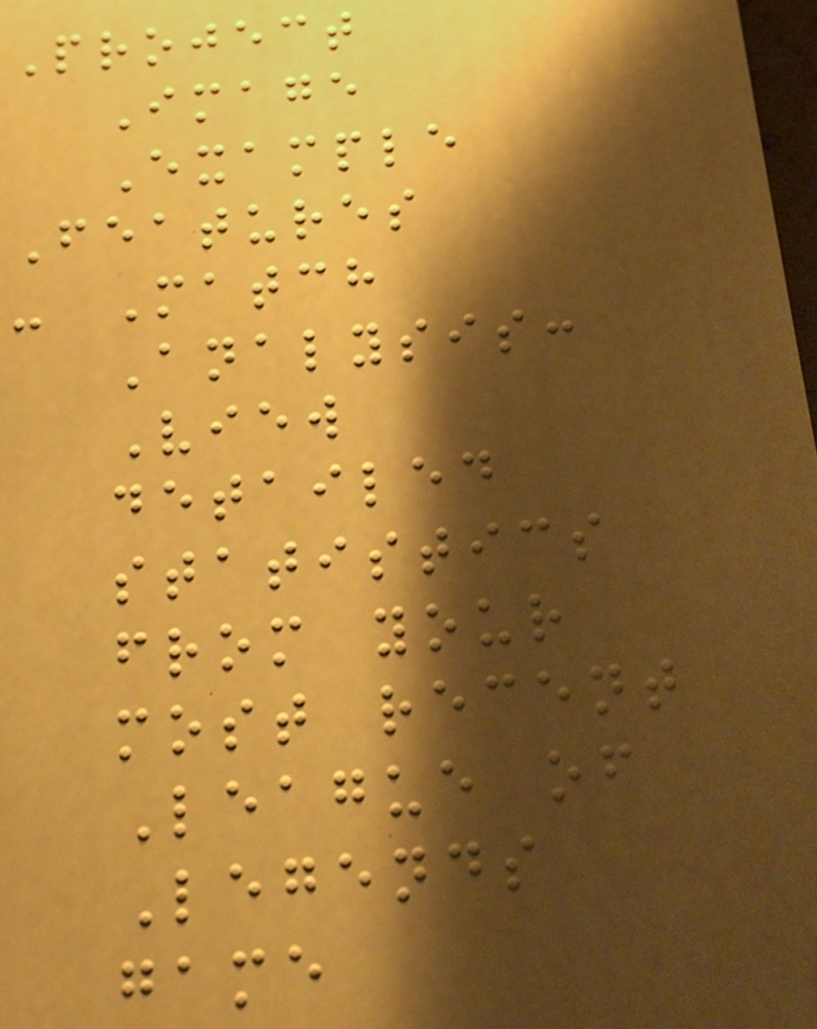Project
Image
Example
Features
- Match
Analysis:
View
detailed
statistics
from your
most recent
League of
Legends
game
